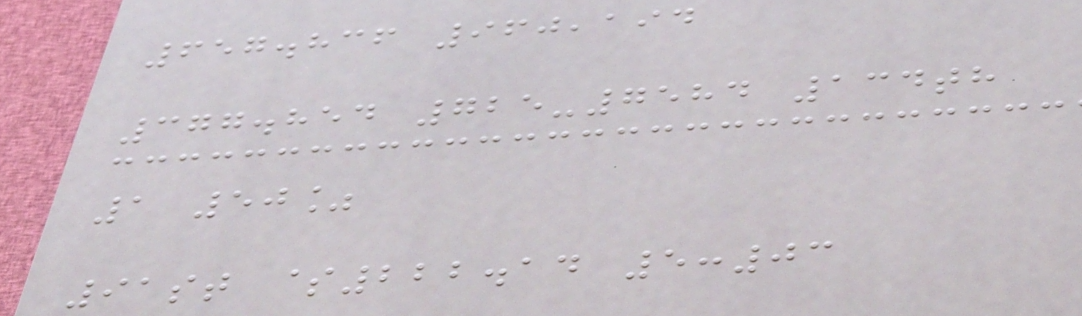657.836 960,194
377.854 725-7584 134th
1 50%
91st $222.14 5:03
